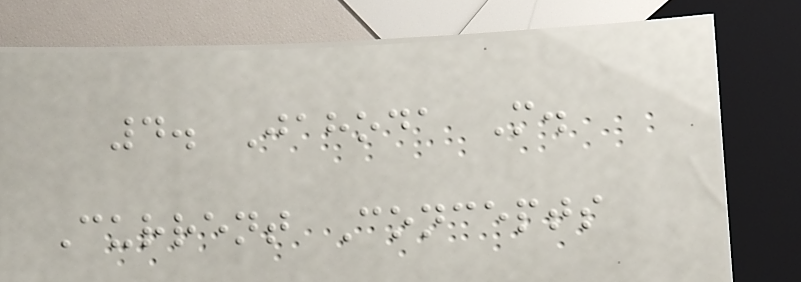4. Jahoda M.
Current Concepts
